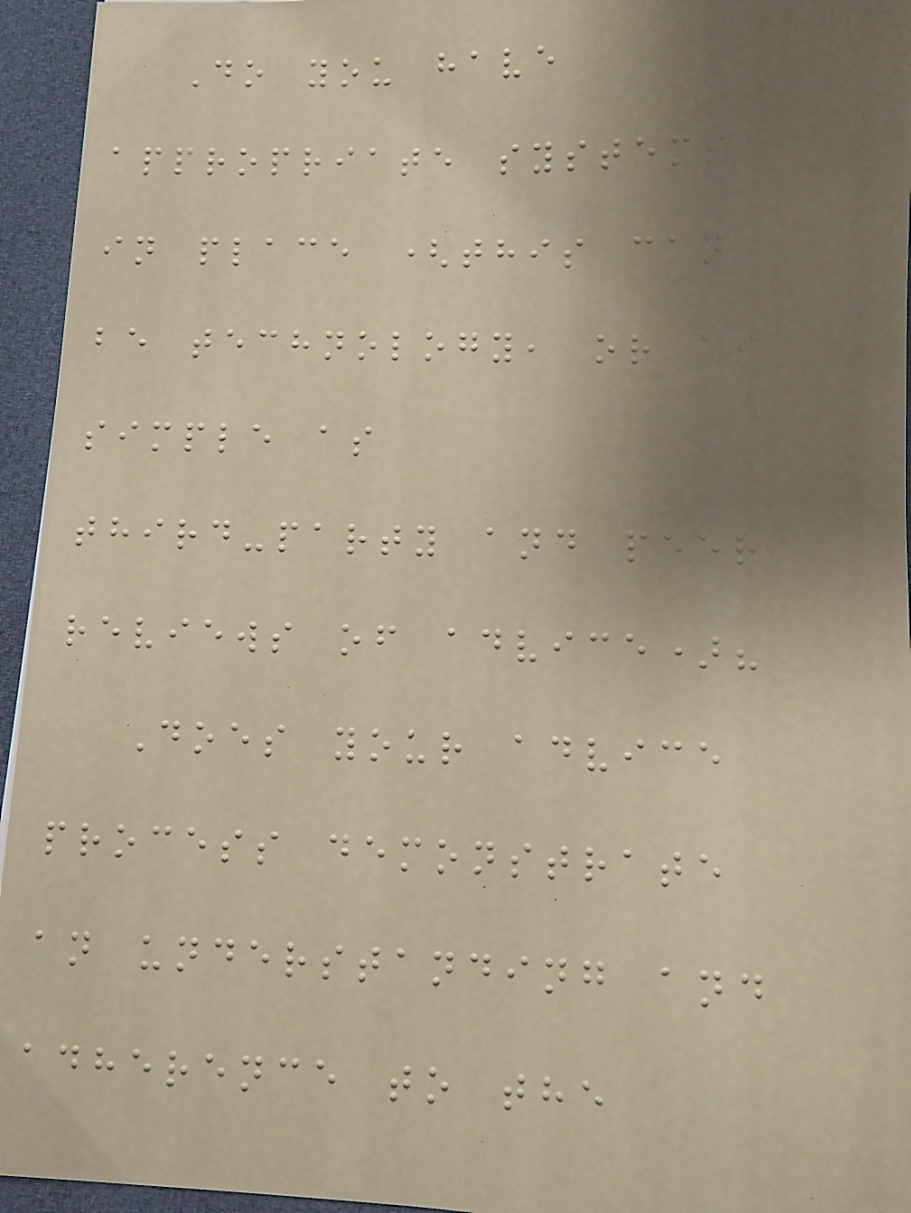Do you have
appropriate systems
in place (this can
be technology, or as
simple as
third-party and peer
reviews of advice)?
Does your advice
process demonstrate
an understanding and
adherence to the
